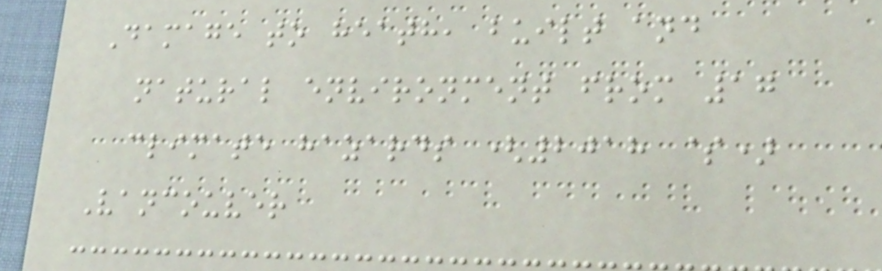Damage to heath, built and
natural environment from 17
climate hazards (2018 $)
Vancouver
